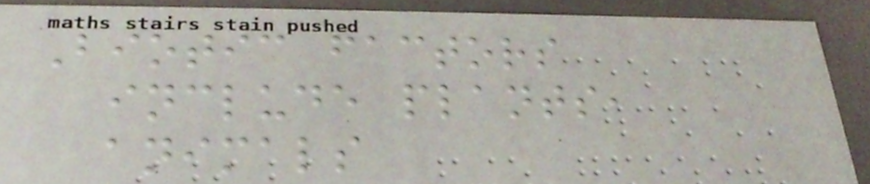Biotic factors
include plants,
animals
